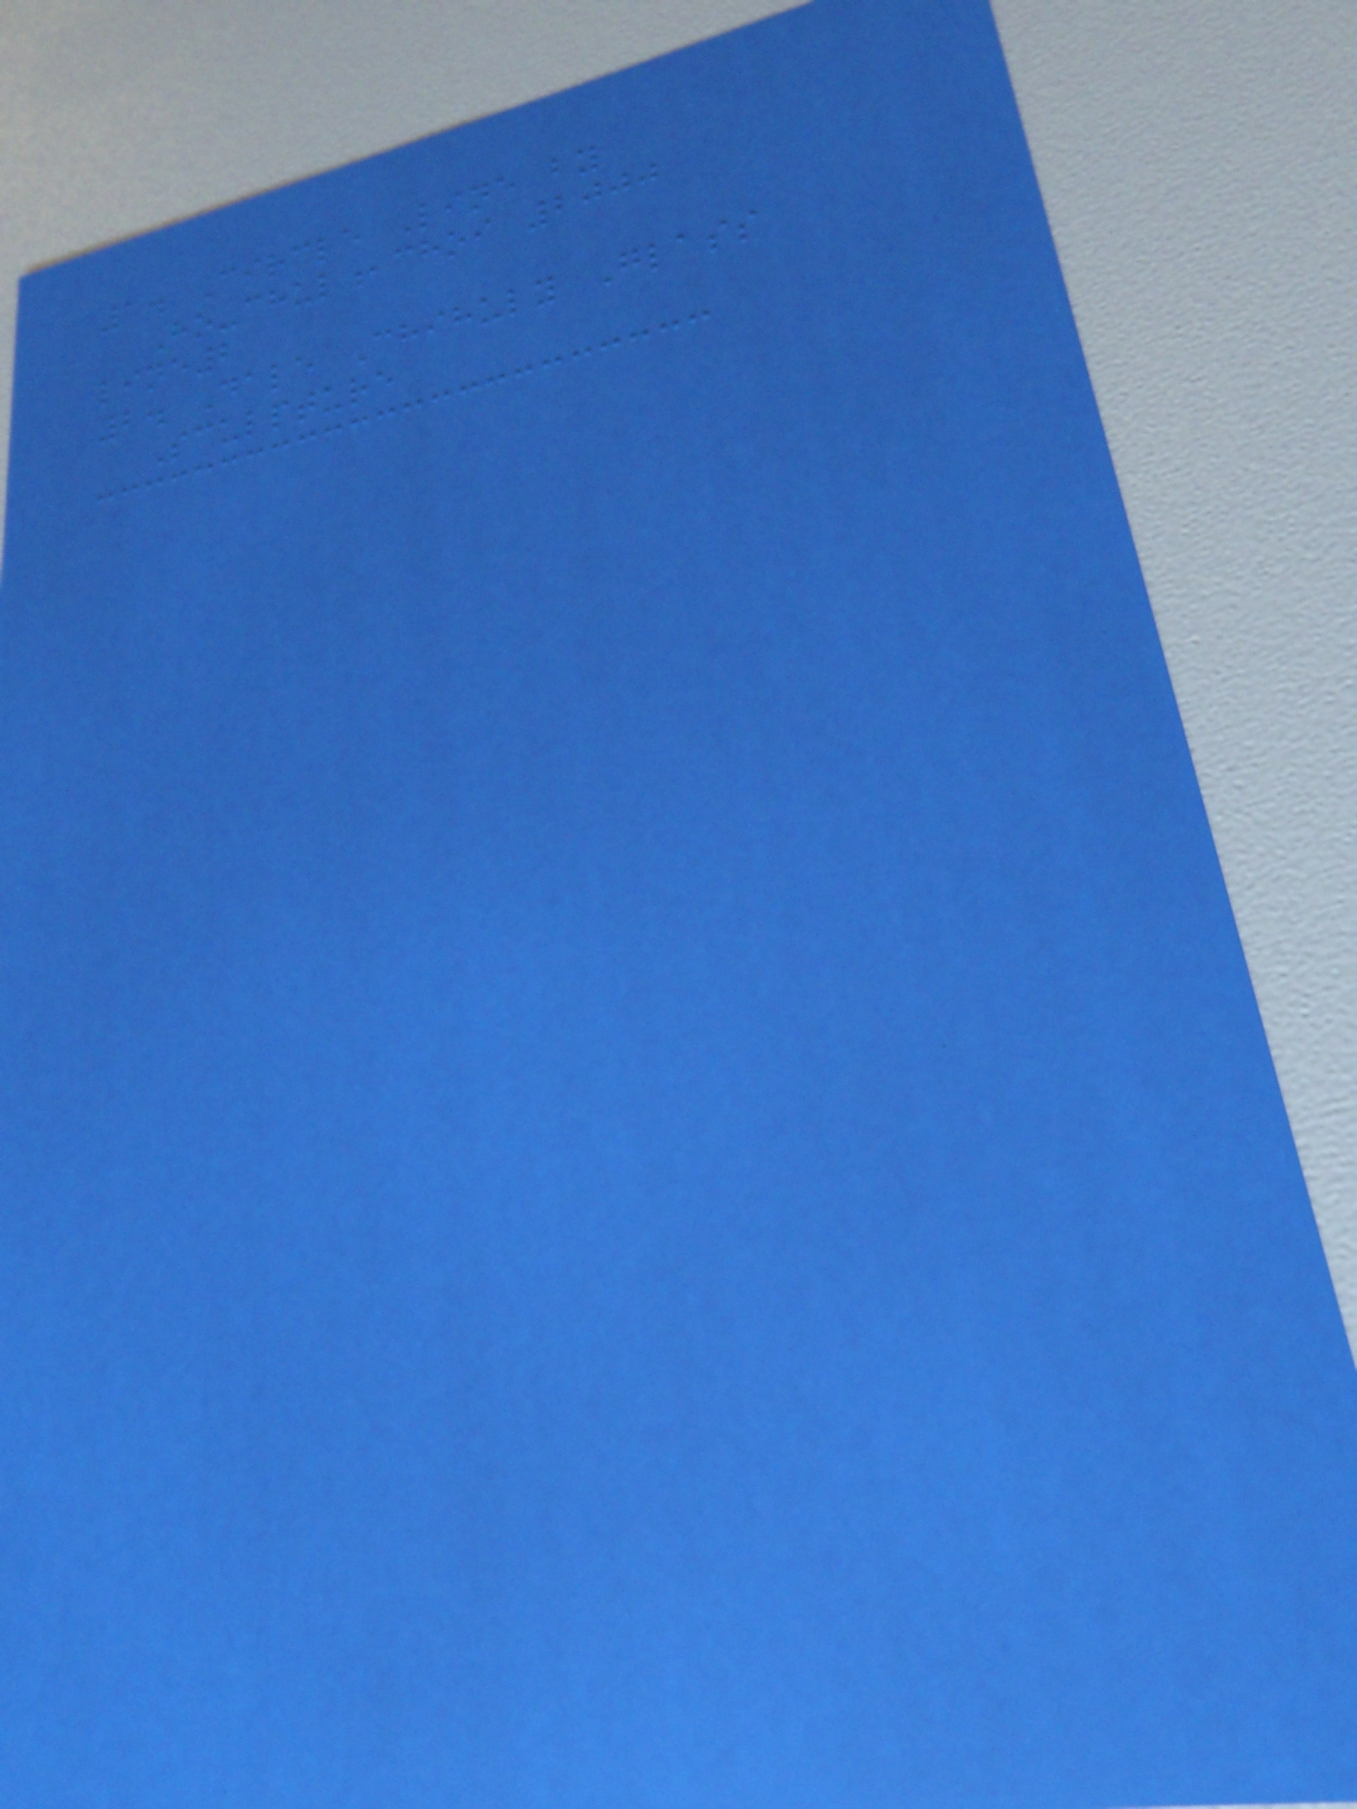1. Circle Line by
Ho-chul,choi 2000
line2
2. Dale Chihuly Glass
Sculpture
